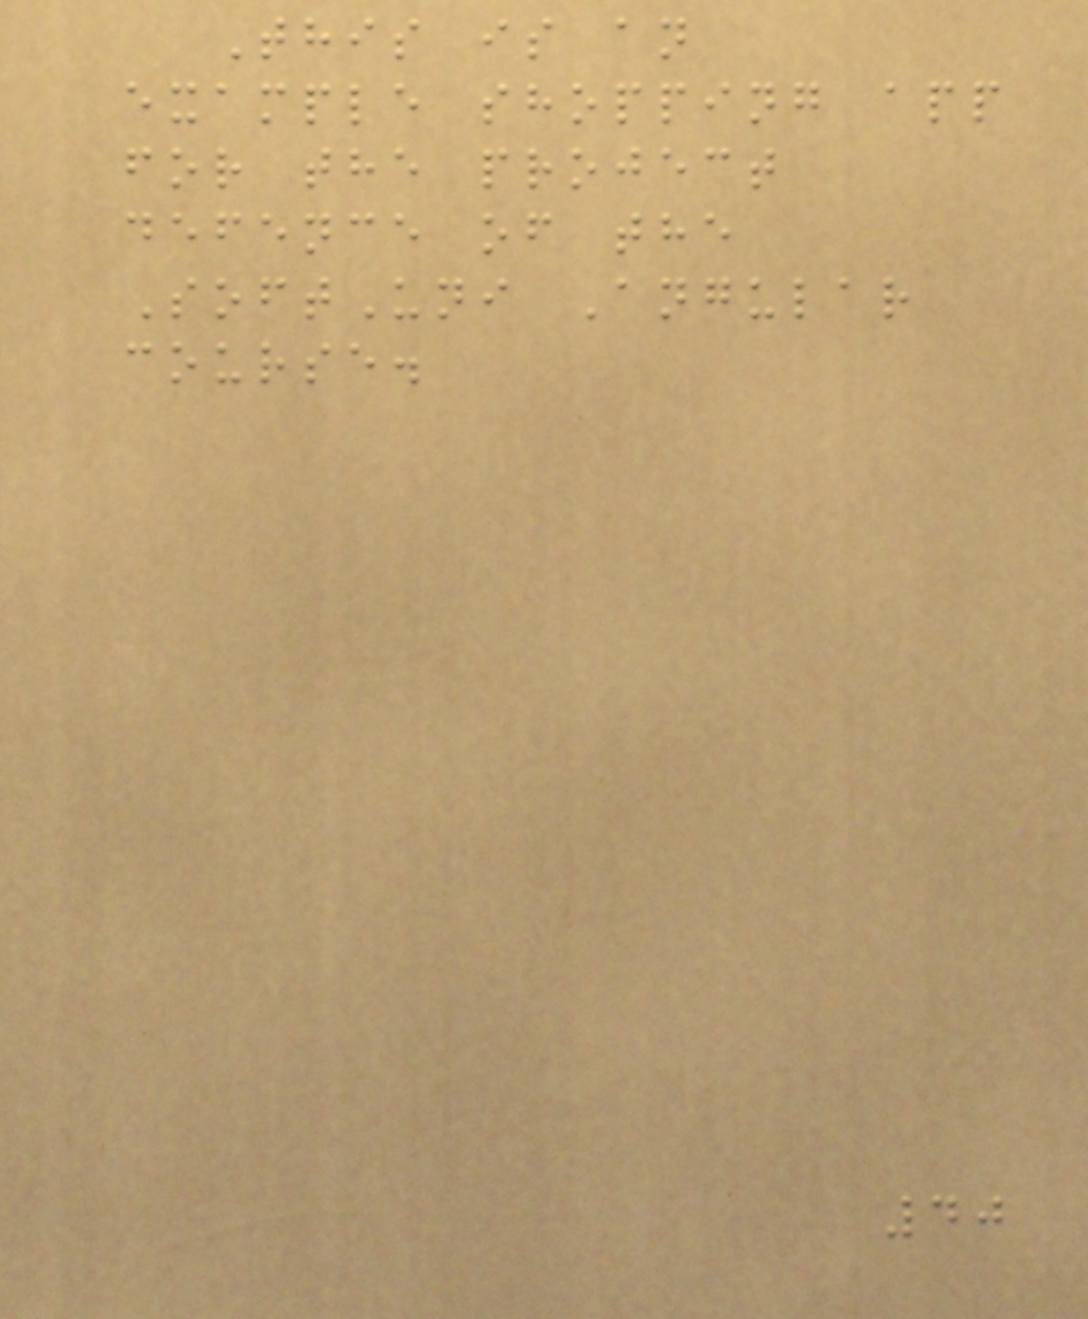This is an
example shopping app
for the project
defence of the
SoftUni Angular
course.
40
